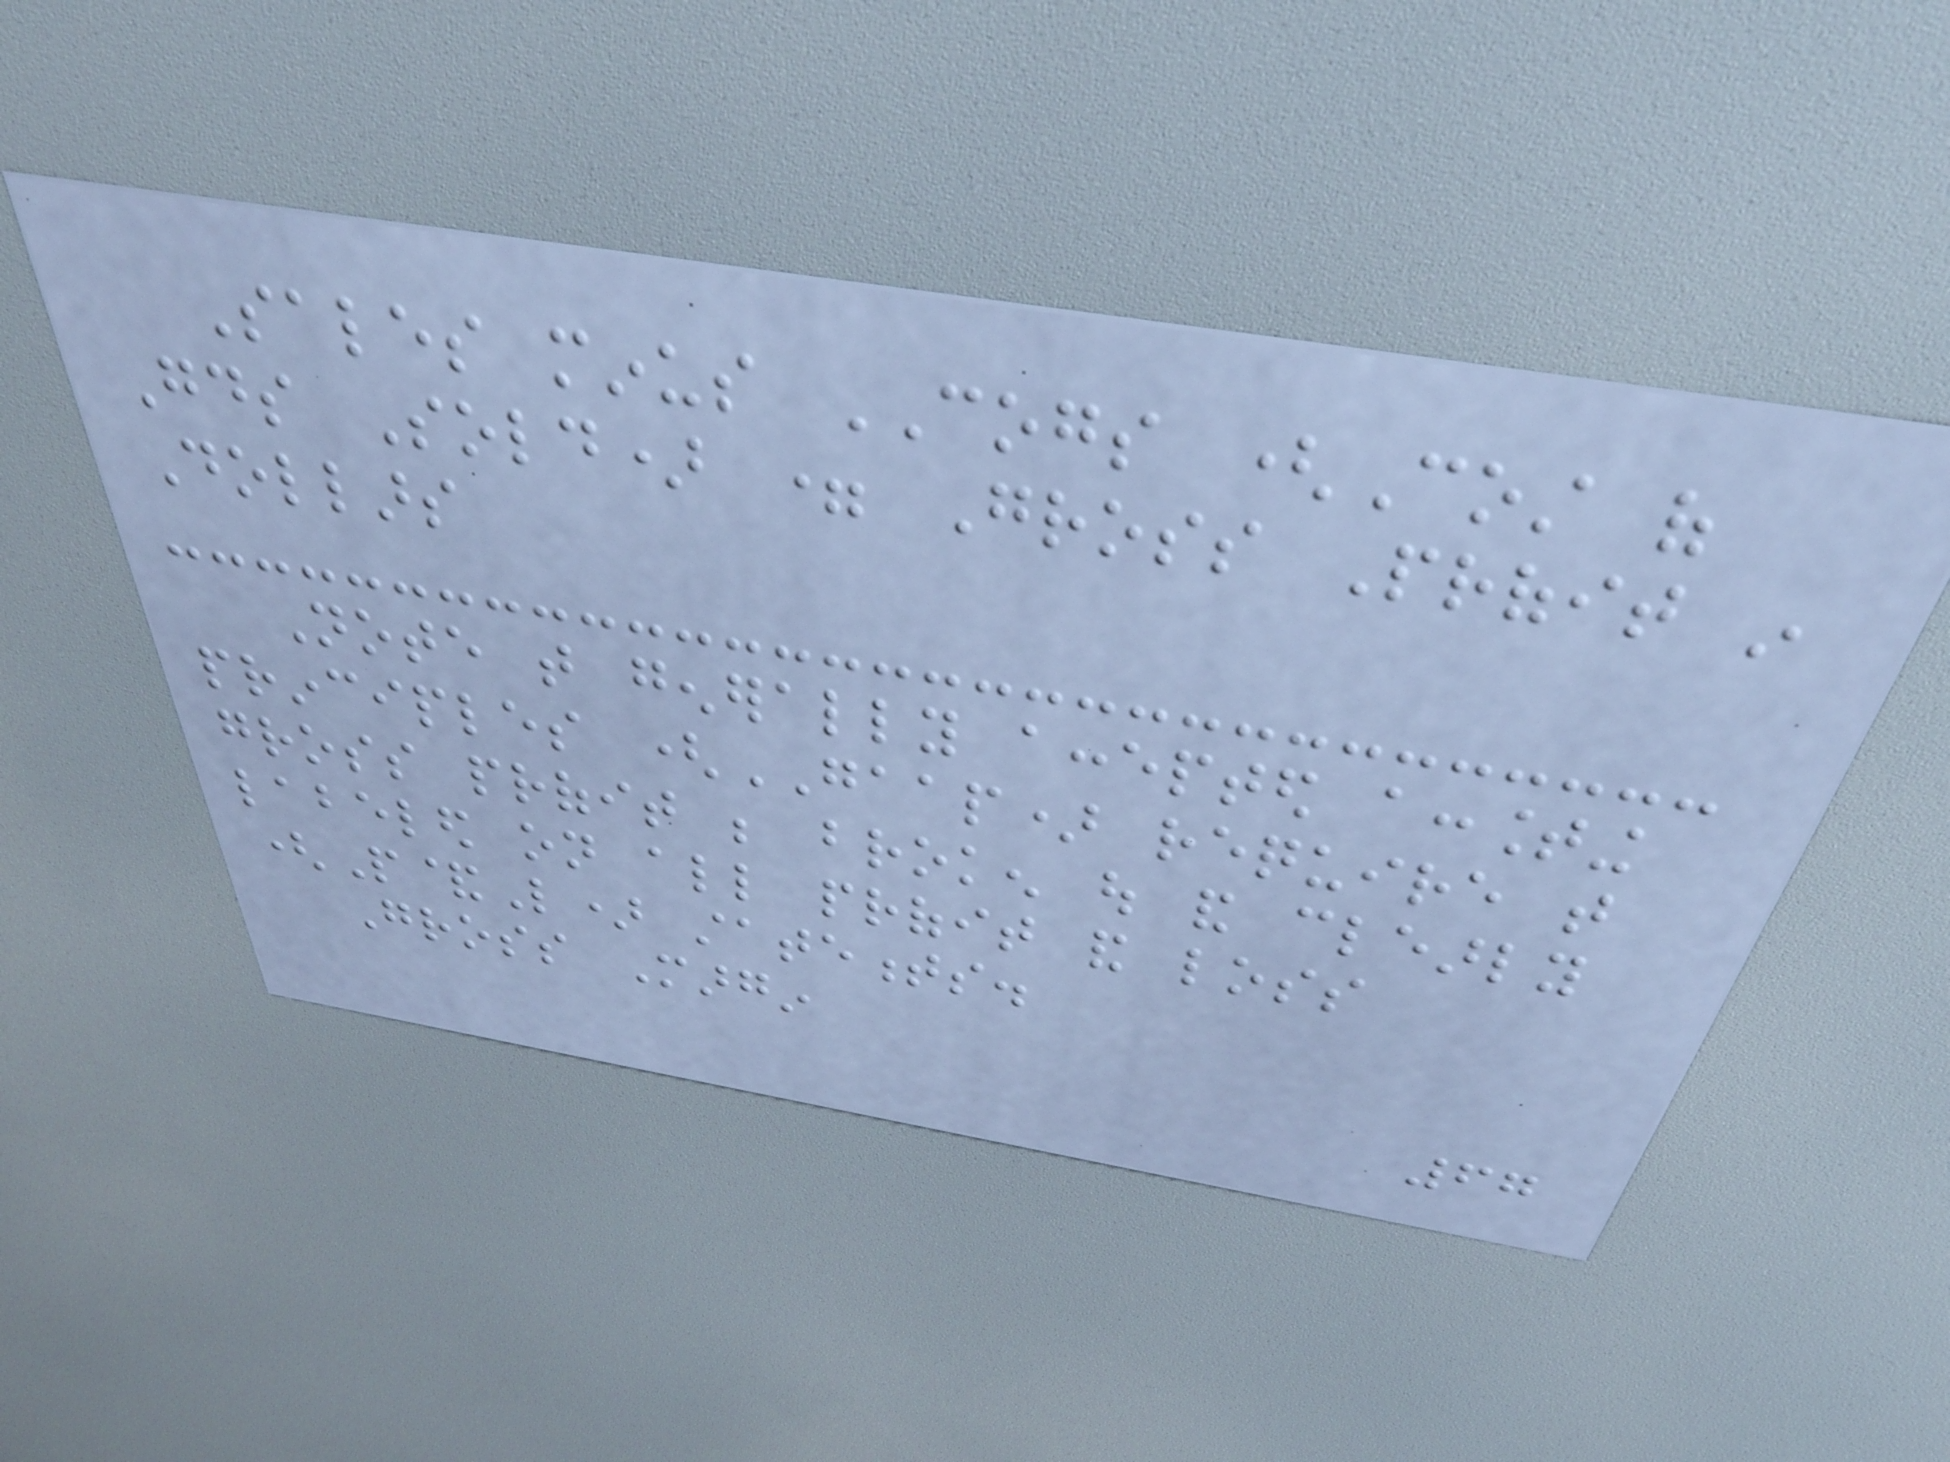Sales minus COGS (Cost of
Goods Sold) = Gross Profit in
Dollars
Note that generally accepted accounting
principles (GAAP) require that
gross profit be broken out and clearly
labeled on all profit and loss
(P&L) statements.
Gross Margin
67
